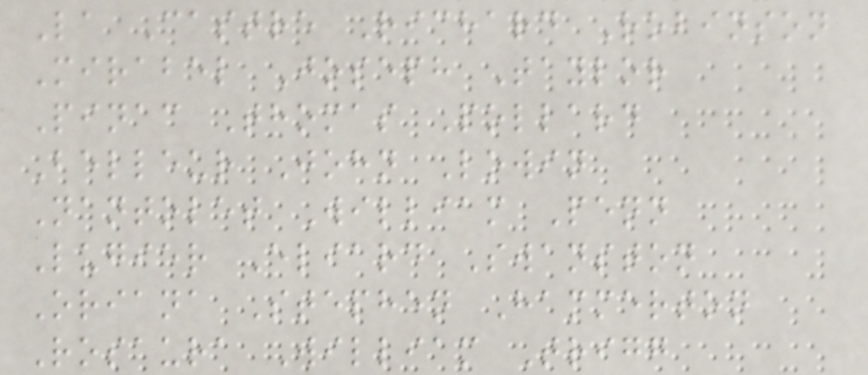La Castre Richard Robinson
Mirabel Joseph Taylor
Pinac Thomas Pollard
Belleur John Lowin
Nantolet William Penn
Lugier Eliard Swanston
Oriana Stephen Hammerton
Rosaura William Trigg
